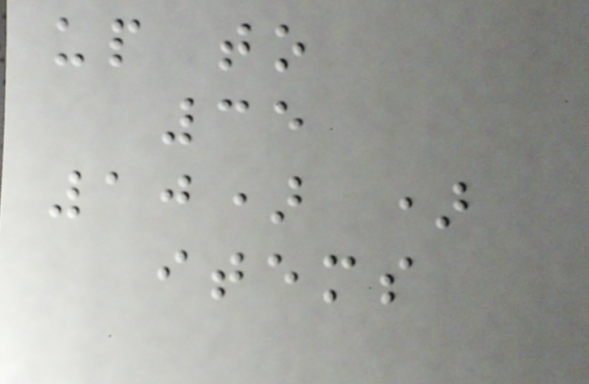up to
35
10) )
items
